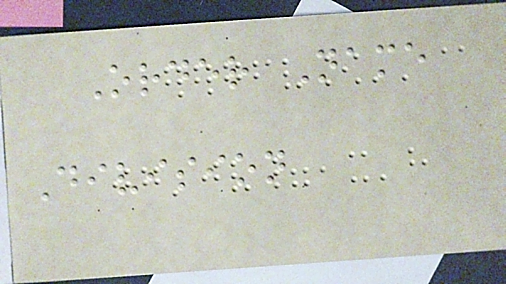Order Name
Division
